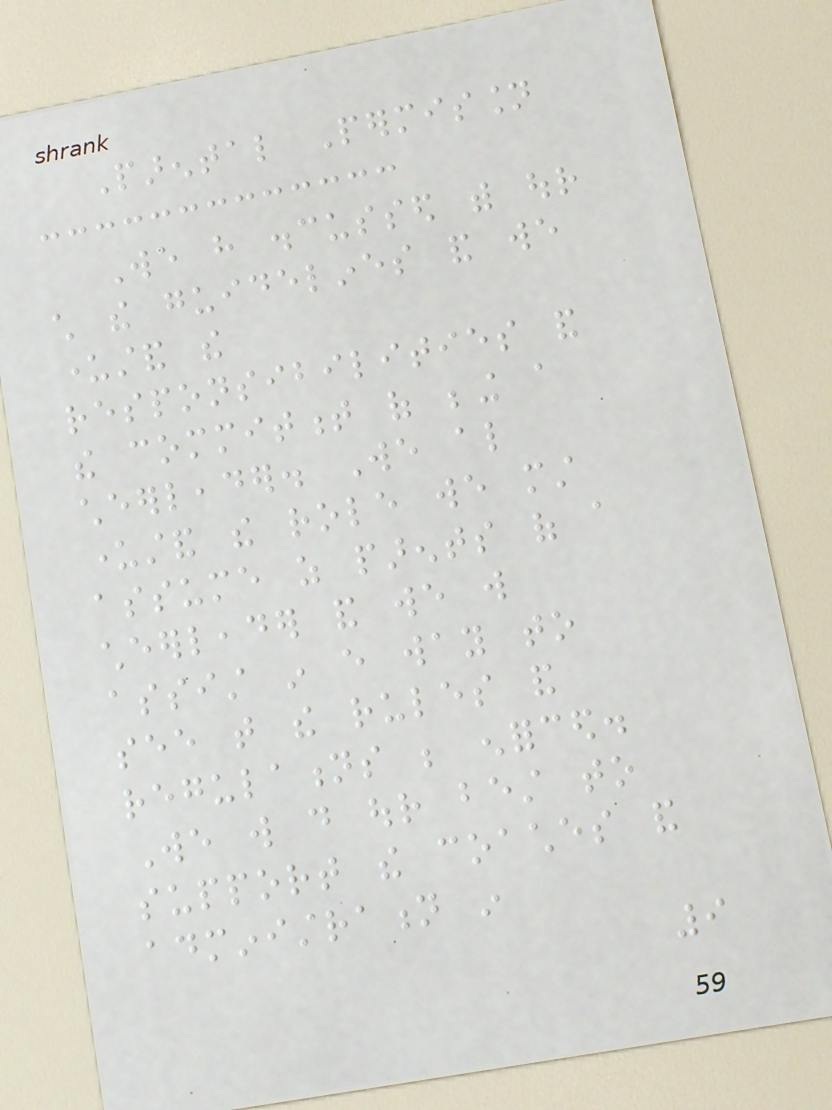Parental Permission
We have discussed with our
child the guidelines and we
understand the
responsibilities and
the commitment of being a
cheerleader. We also
understand the role we must
assume as parents of a
cheerleader and we will
assist in every way to
see that the rules and
regulations be enforced.
We will do our best to
support the coaches and
administration in
9
